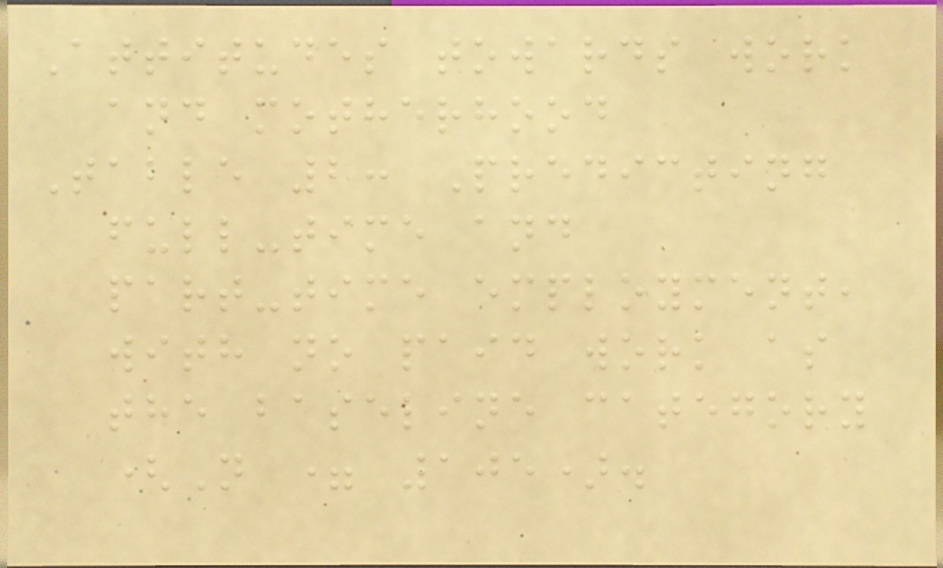Attitudes towards work
and motherhood
Table 2: Predicting
full-time and
part-time employment,
with no paid work as
the baseline category
(N = 105).
